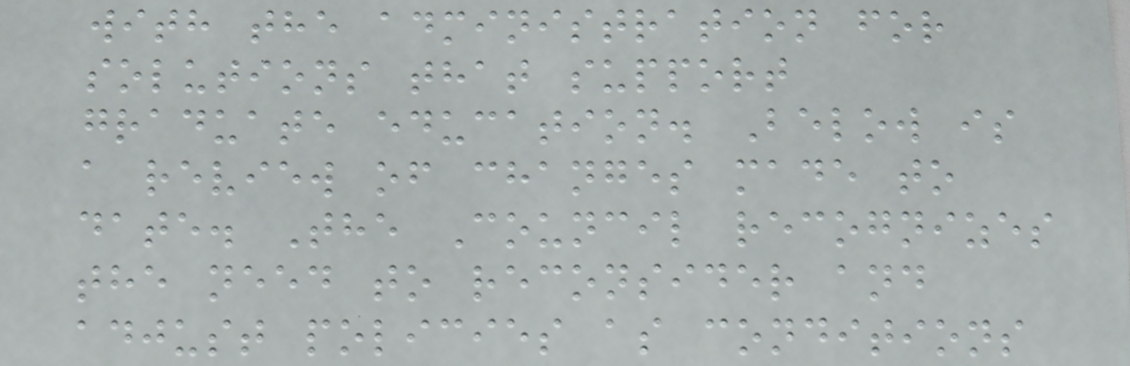with the administration for
solutions that support
graduate education. Below is
a review of changes made to
date. The Council recognizes
the need to reconsider and
adjust policies as conditions
